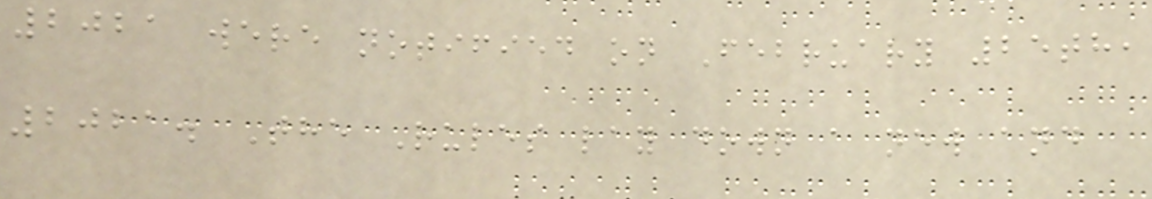2021 were notified on February 25th,
2021. The Rules lay down a new and
